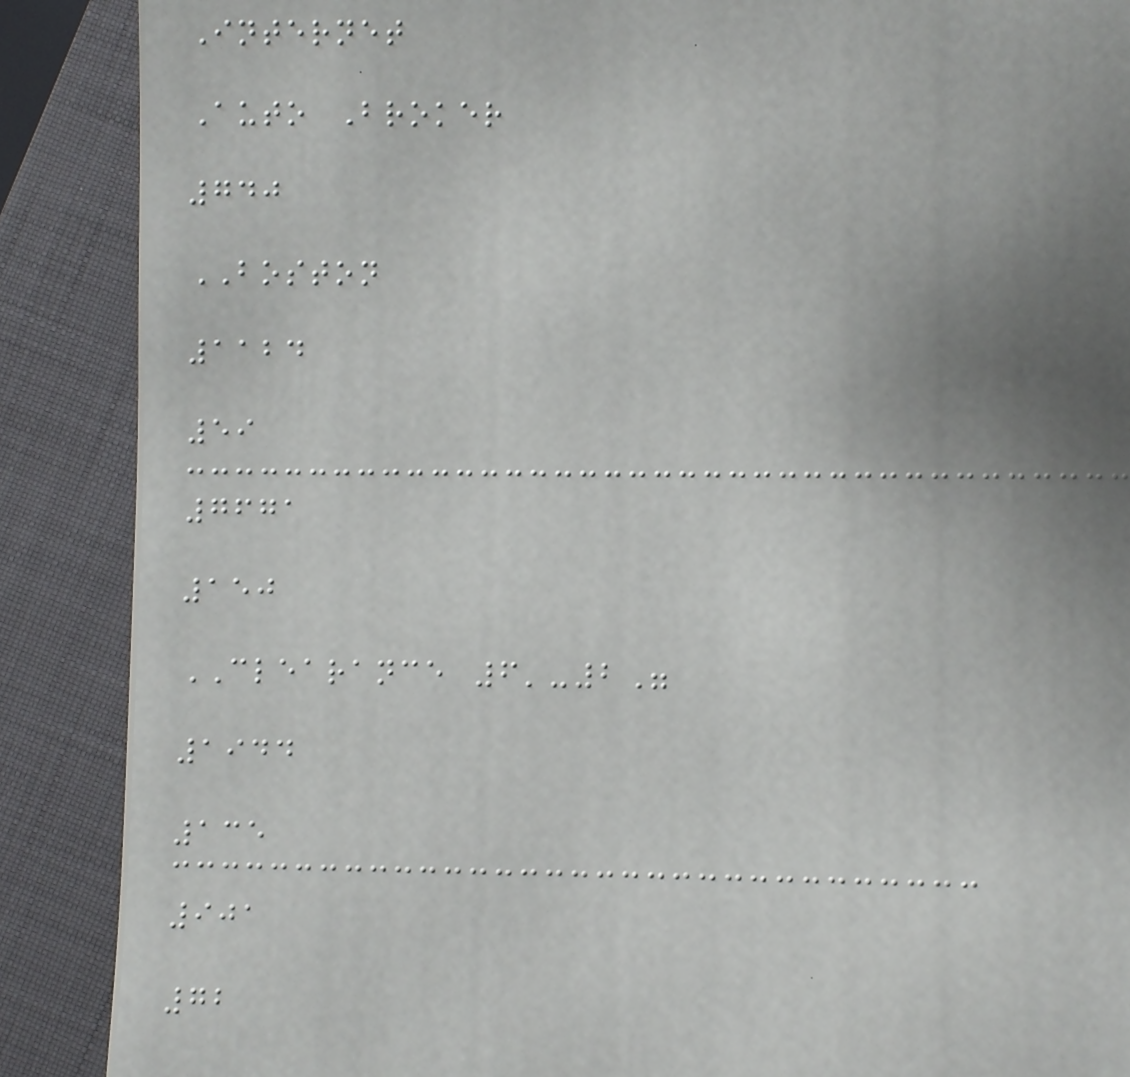Internet
Auto Broker
740
BOSTON
1124
59
7671
150
CLEARANCE 6'-2"
1944
135
901
72
